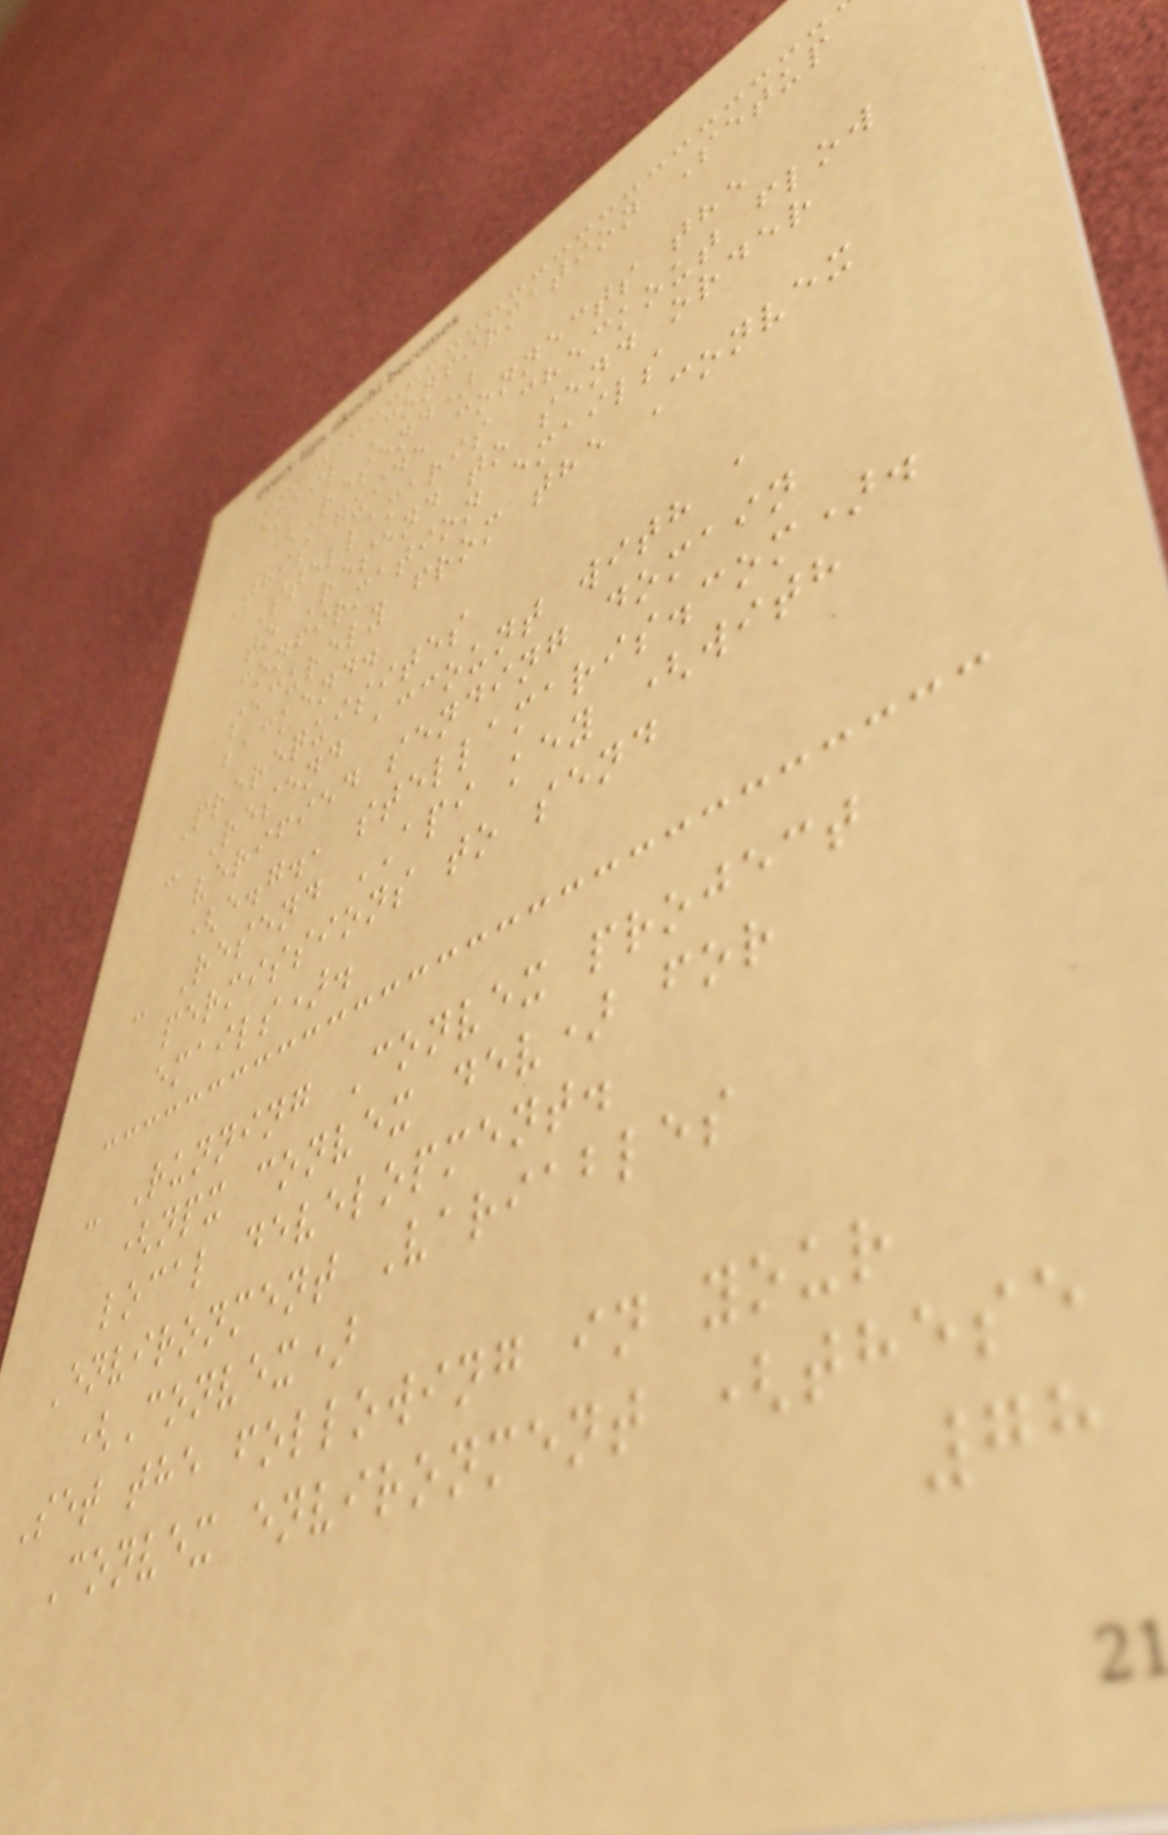Email Confirmation Setup
(Resend)
This guide connects the
Stellamaris checkout flow
to Resend to send order
confirmation emails
securely from the Convex
backend.
Prerequisites
- Resend account with a
verified sending domain
(e.g., stellamaris.com).
- Resend API key (with
permissions to send
emails).
- Running Convex project
(npx convex dev) for
local development.
Environment Variables
(Convex)
Set the following in your
Convex environment (these
78
